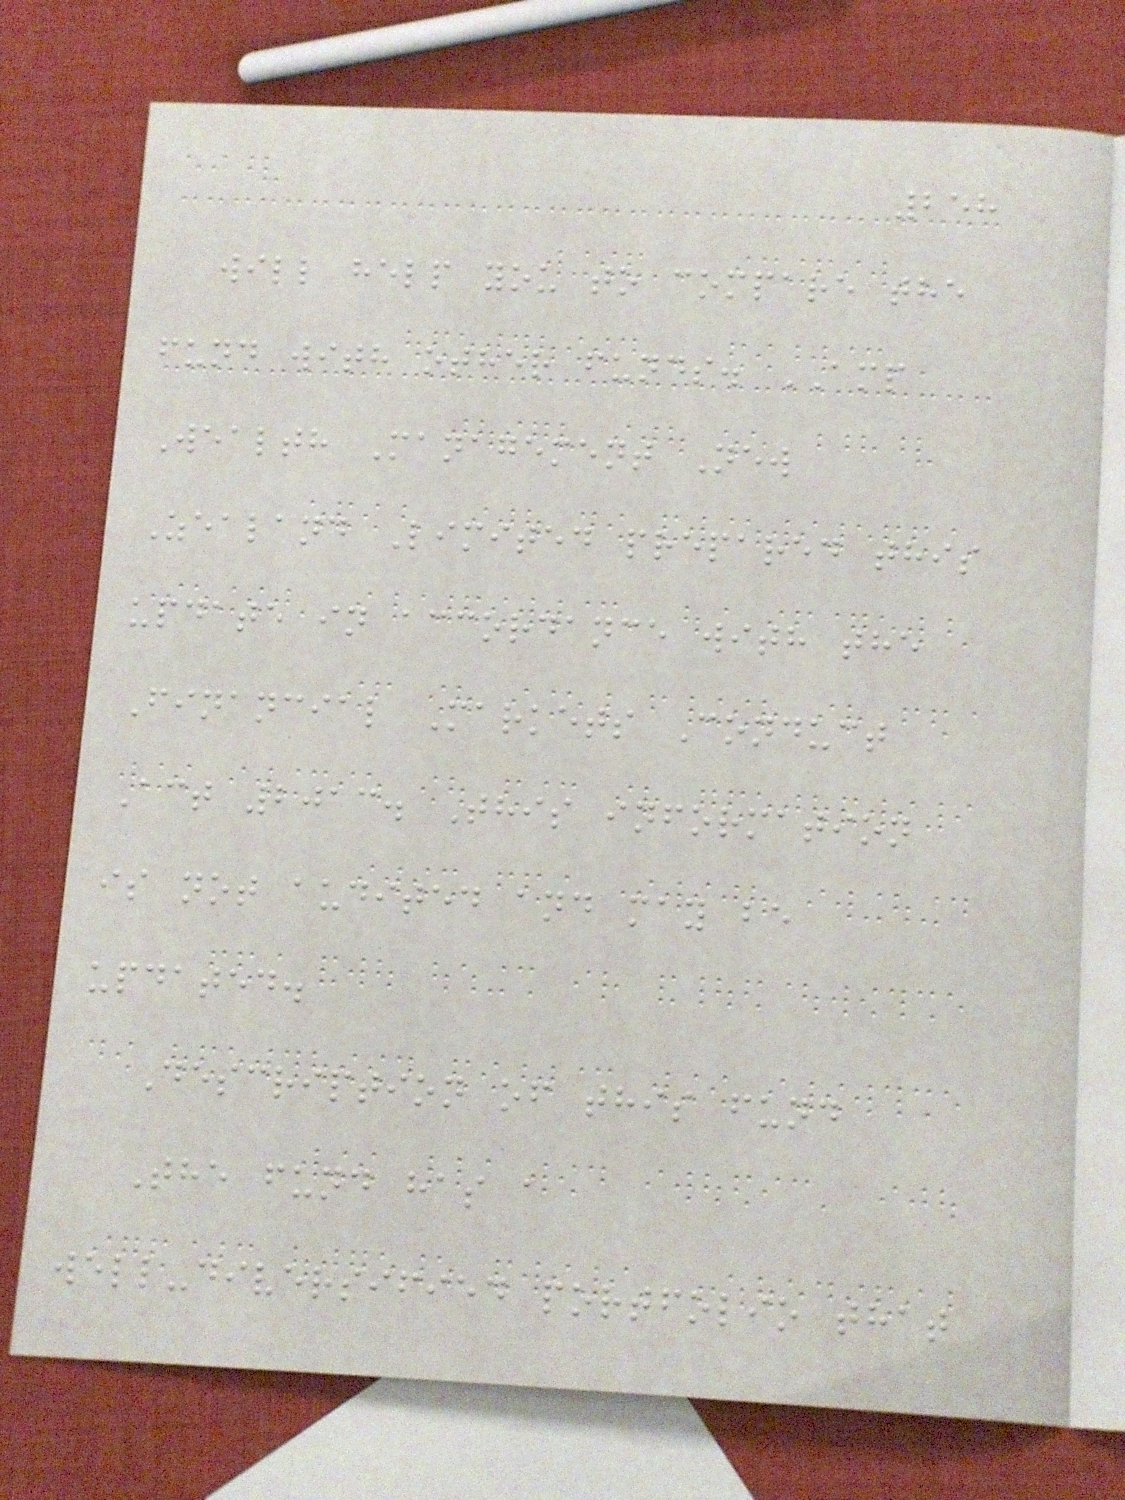258
will help you to compare the
fund with other funds. AMP
Wealth Management New
Zealand Limited prepared this
update in accordance with the
Financial Markets Conduct
Act 2013. This information
is not audited and may be
updated.
Description of this fund
The fund has a
well-diversified portfolio that
